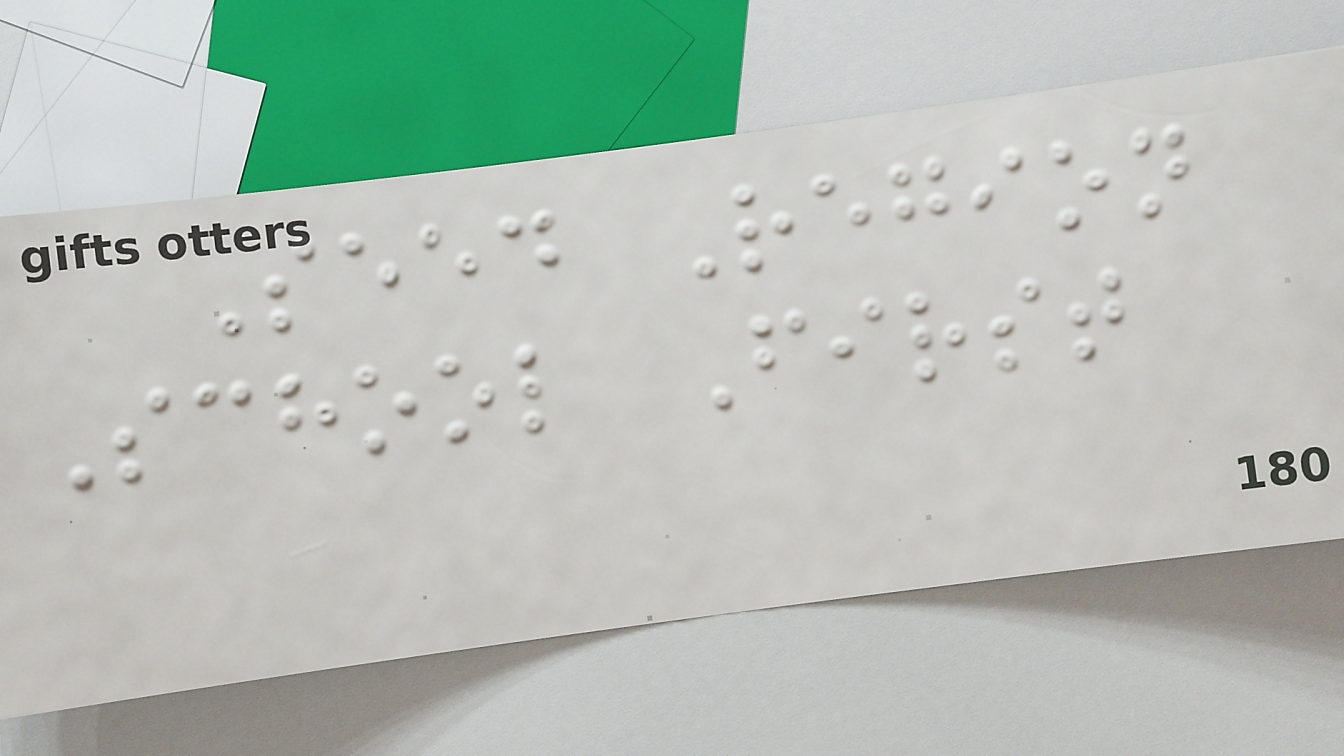Seed Region
School First
